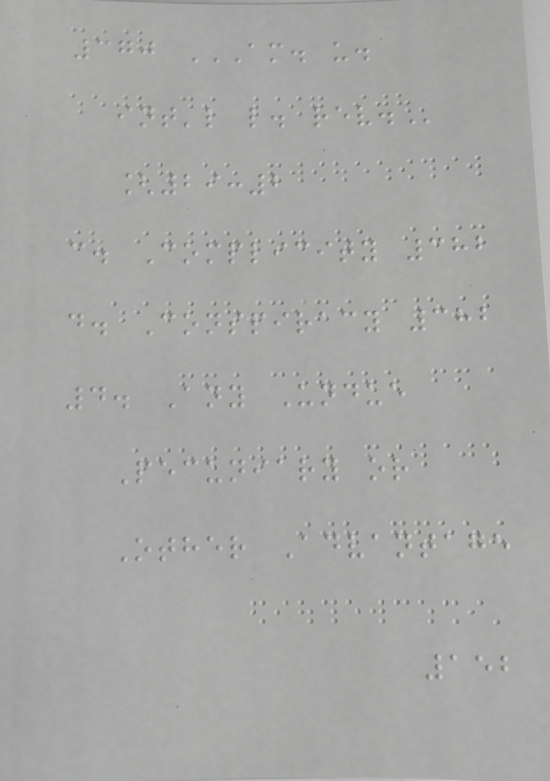370 AM. U.
INT'L L. REV.
[29:2
c. Complicity 382
d. Conspiracy 382
4. Any Undue
Pecuniary or
Other Advantage
152
